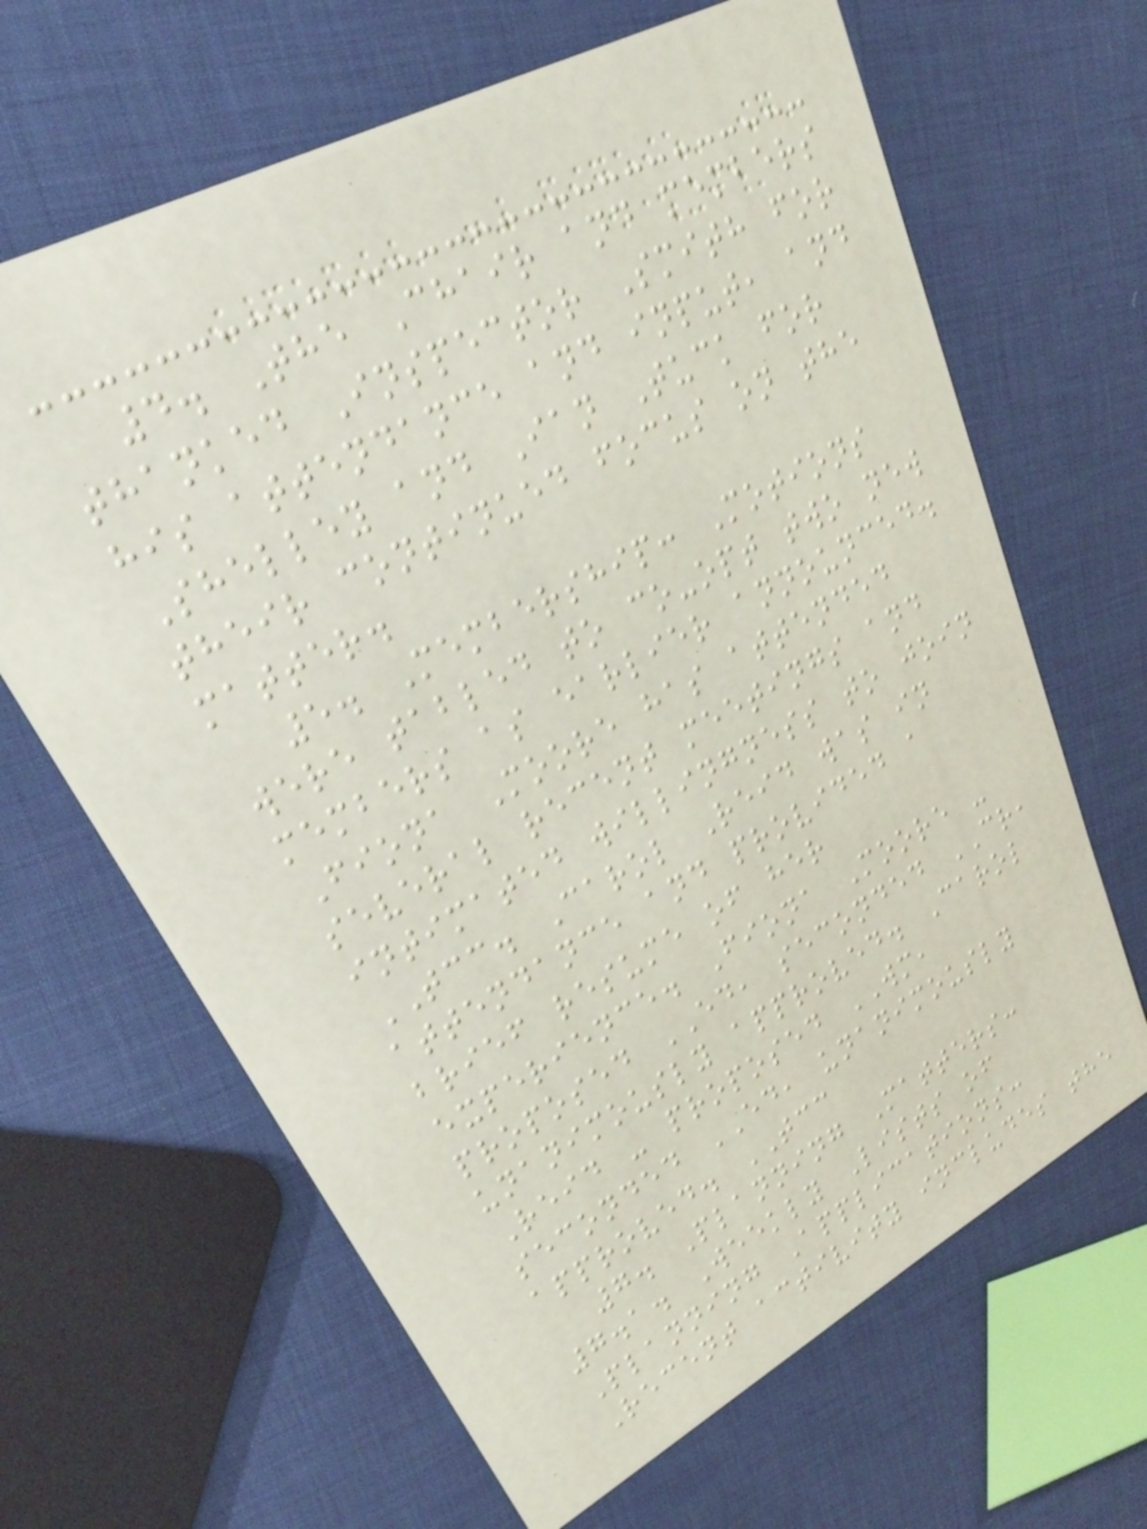4. The Chair and members
thanked Inspector Smith for
his attendance and input, and
Shelley and Ian Tuck for
their continued focus on the
matter.
5. Membership: Motions
were tabled to co-opt two new
members as earlier announced.
Fiona Moore has attended
several recent meetings and
intimated willingness to join
TCC. Carol Reid was in
attendance and provided a
brief resume of her
experience. Fiona Moore -
proposed ED, seconded CR,
unanimously approved. Carol
Reid - proposed WM,
seconded ED, unanimously
approved. TCC
7. Planning Matters:
7.1. Weekly Lists of
Planning Applications:
Recent activity includes the
